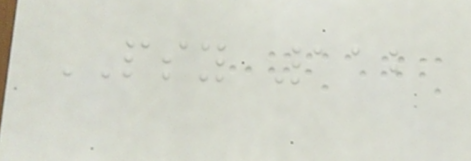PSY 112
